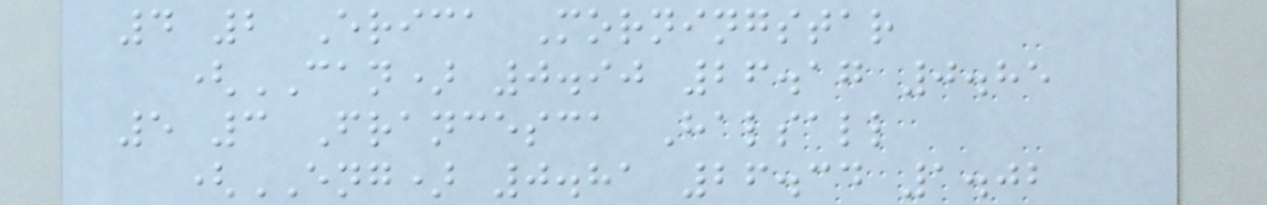4 2 Erica Morningstar
(CAN) 0.90 26.17 0.85
5 3 Francesca Halsall
(ENG) 0.81 26.34 1.02
